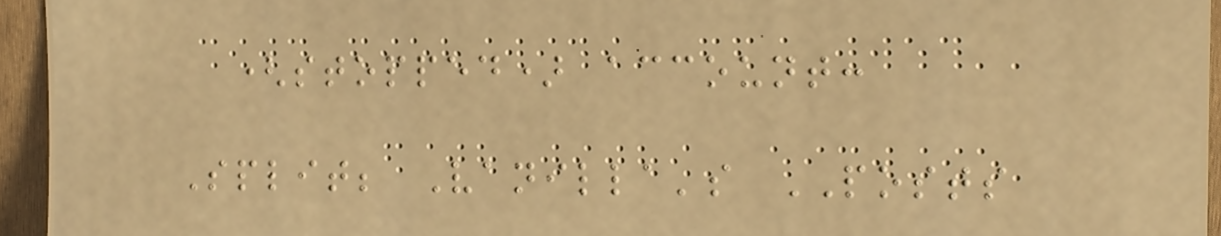(stopped) account:
Split; Vanilla's POSTS
